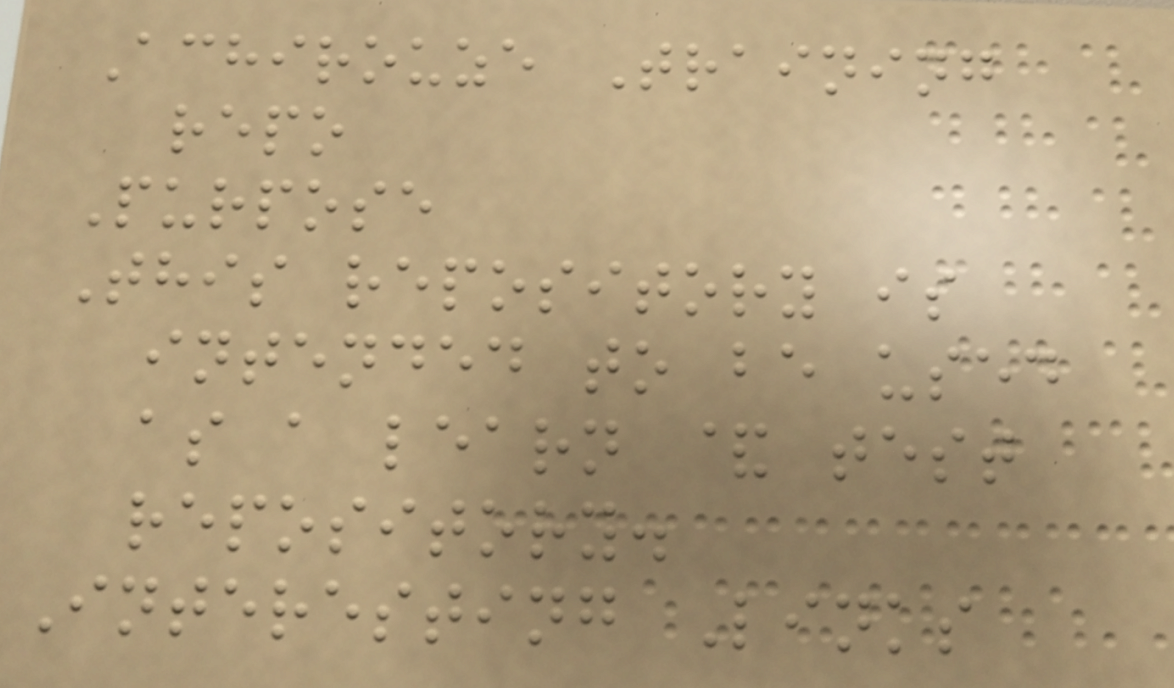Achirouze Training
repo
Purpose
This repository is
intended to be used
as a learn & test
repository.
Interesting Links
